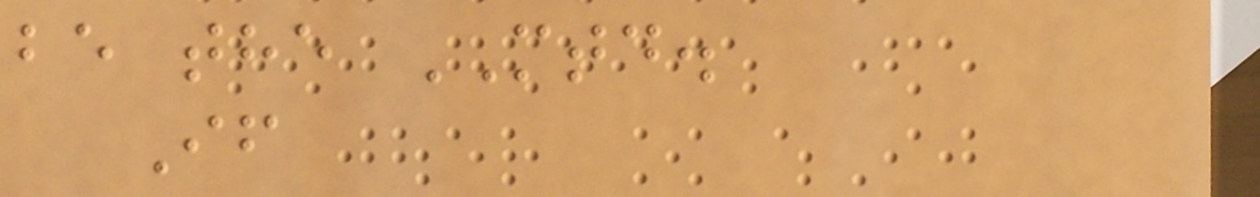be the MTD.
If
